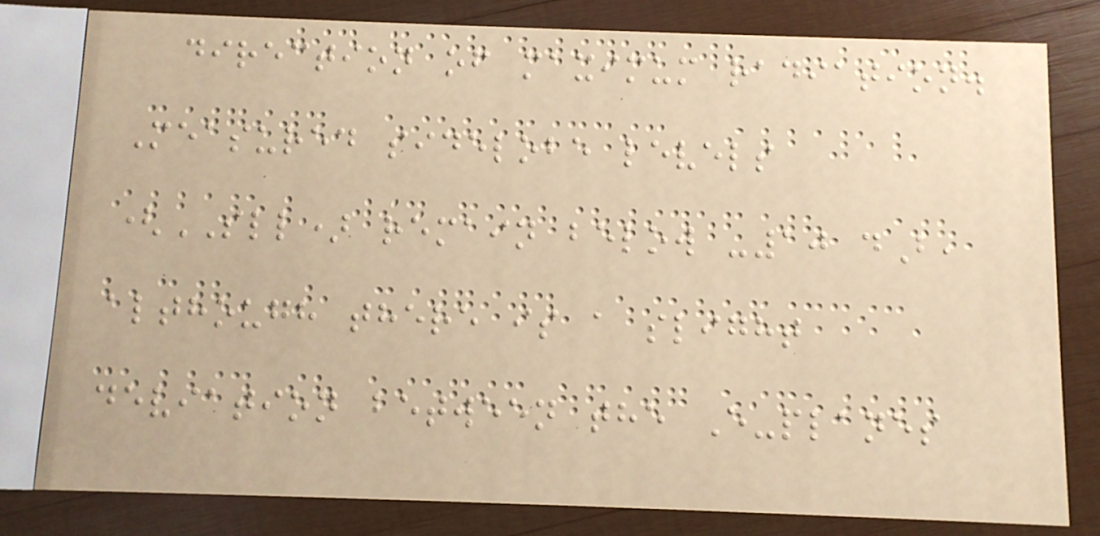direction of maximum radiation.
Measured sidelobe levels
(SLL) remain below -10 dB,
although there is a slight
deviation between the E-planes
